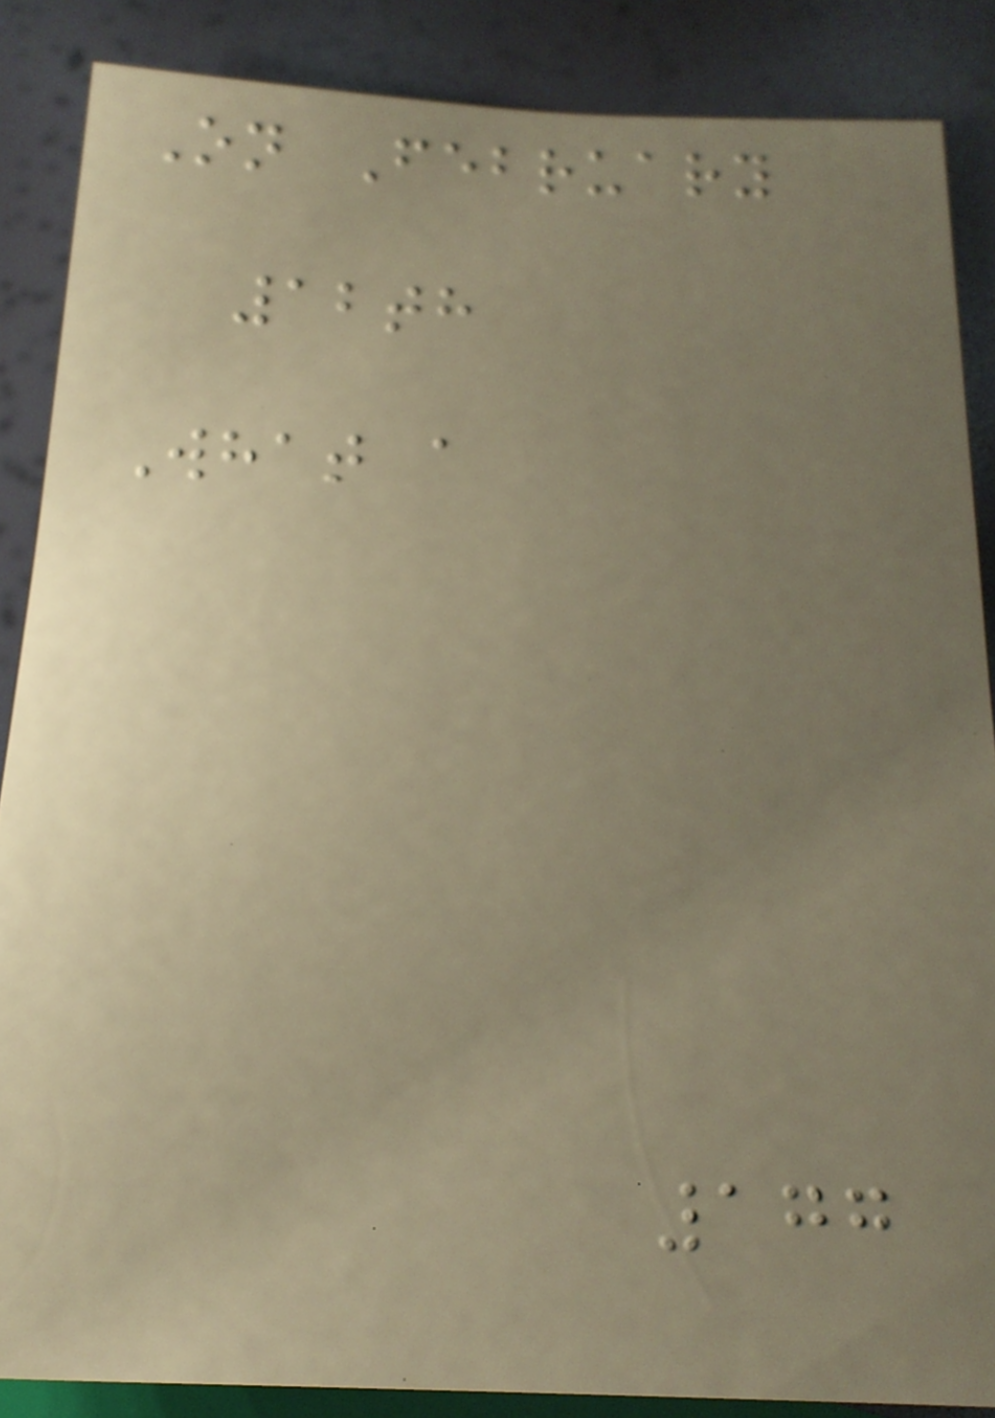On February
12th
What a
177
